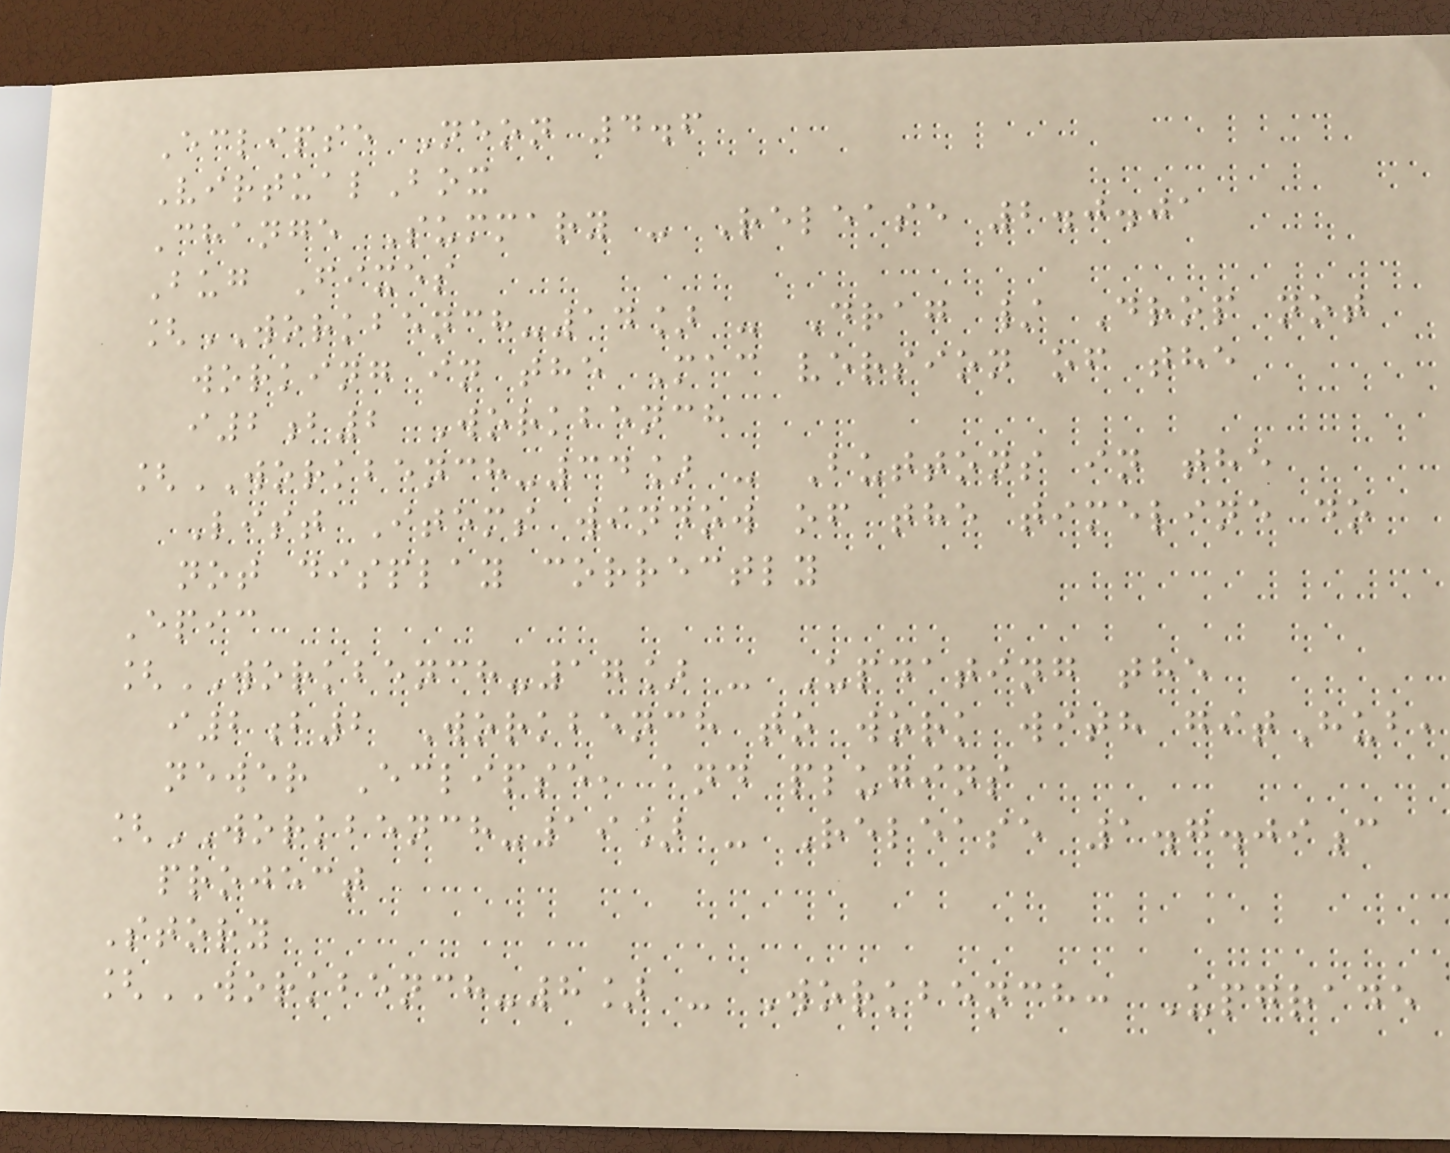Eclipse Neon 4.6
VirtualBox
Change Summary - Release 2.0.01
Bug Fixes
[WORKBENCH-14] - Drag / Drop not
working in the Mac version of the
i2b2 Workbench
[WORKBENCH-34] - Buttons in the
List Items window of the timeline do
not display correctly
Epic
[WORKBENCH-17] - Updating the
i2b2 Workbench to work with gitHub,
newer Eclipse, and plugins
[WORKBENCH-19] - Release 1.7.09c
project
Story
[WORKBENCH-8] - Workbench: Upgrade
